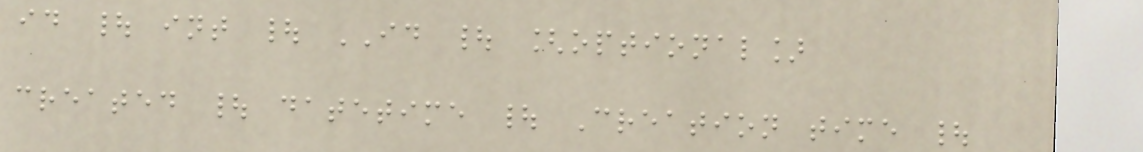id | int | ID | [optional]
created | datetime | Creation time |
